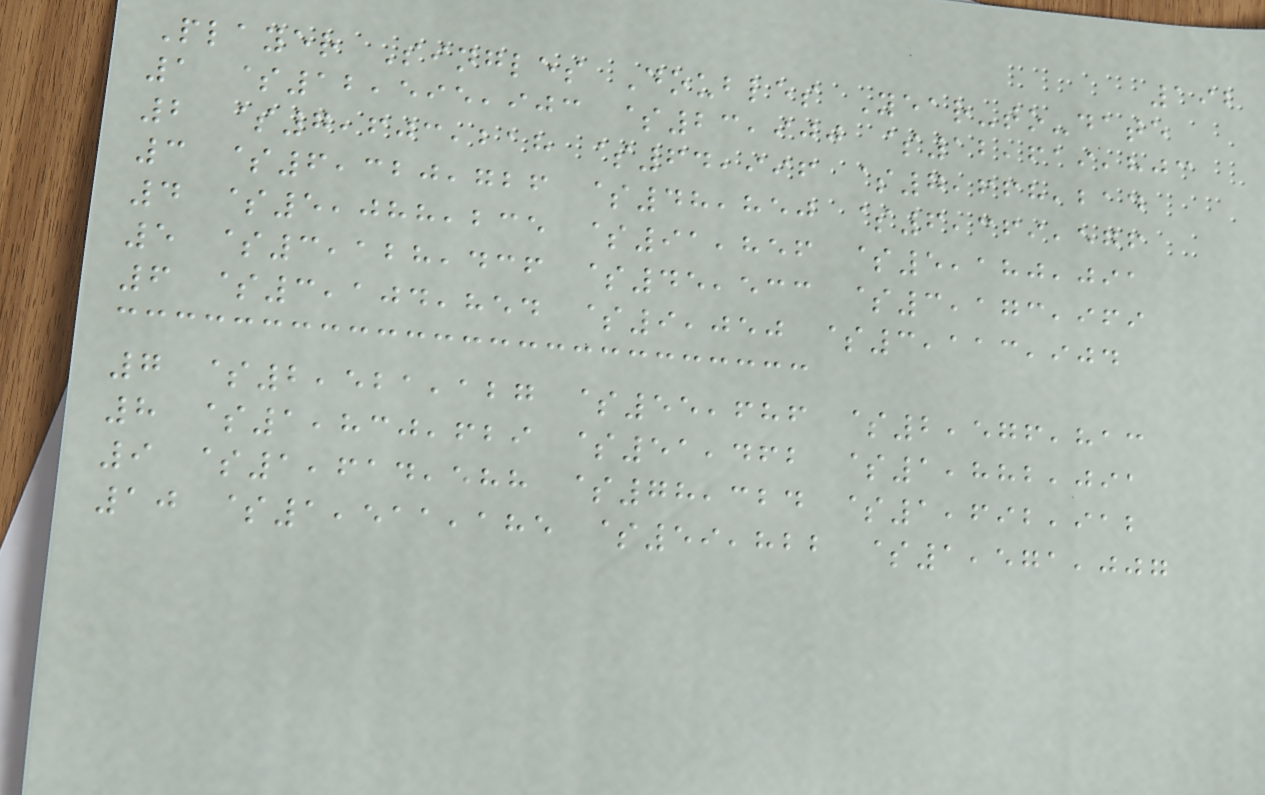192
Player Singles Doubles Year-to-date
1 $12,595,903 $23,900 $12,619,803
2 $7,603,218 $64,996 $7,668,214
3 $6,320,726 $48,850 $6,369,576
4 $5,088,235 $91,856 $5,180,091
5 $3,128,436 $45,533 $3,173,969
6 $3,104,854 $9,050 $3,113,904
7 $2,521,127 $55,686 $2,576,813
8 $1,830,629 $51,462 $1,882,091
9 $1,614,588 $78,324 $1,692,912
10 $1,511,185 $59,822 $1,571,007
